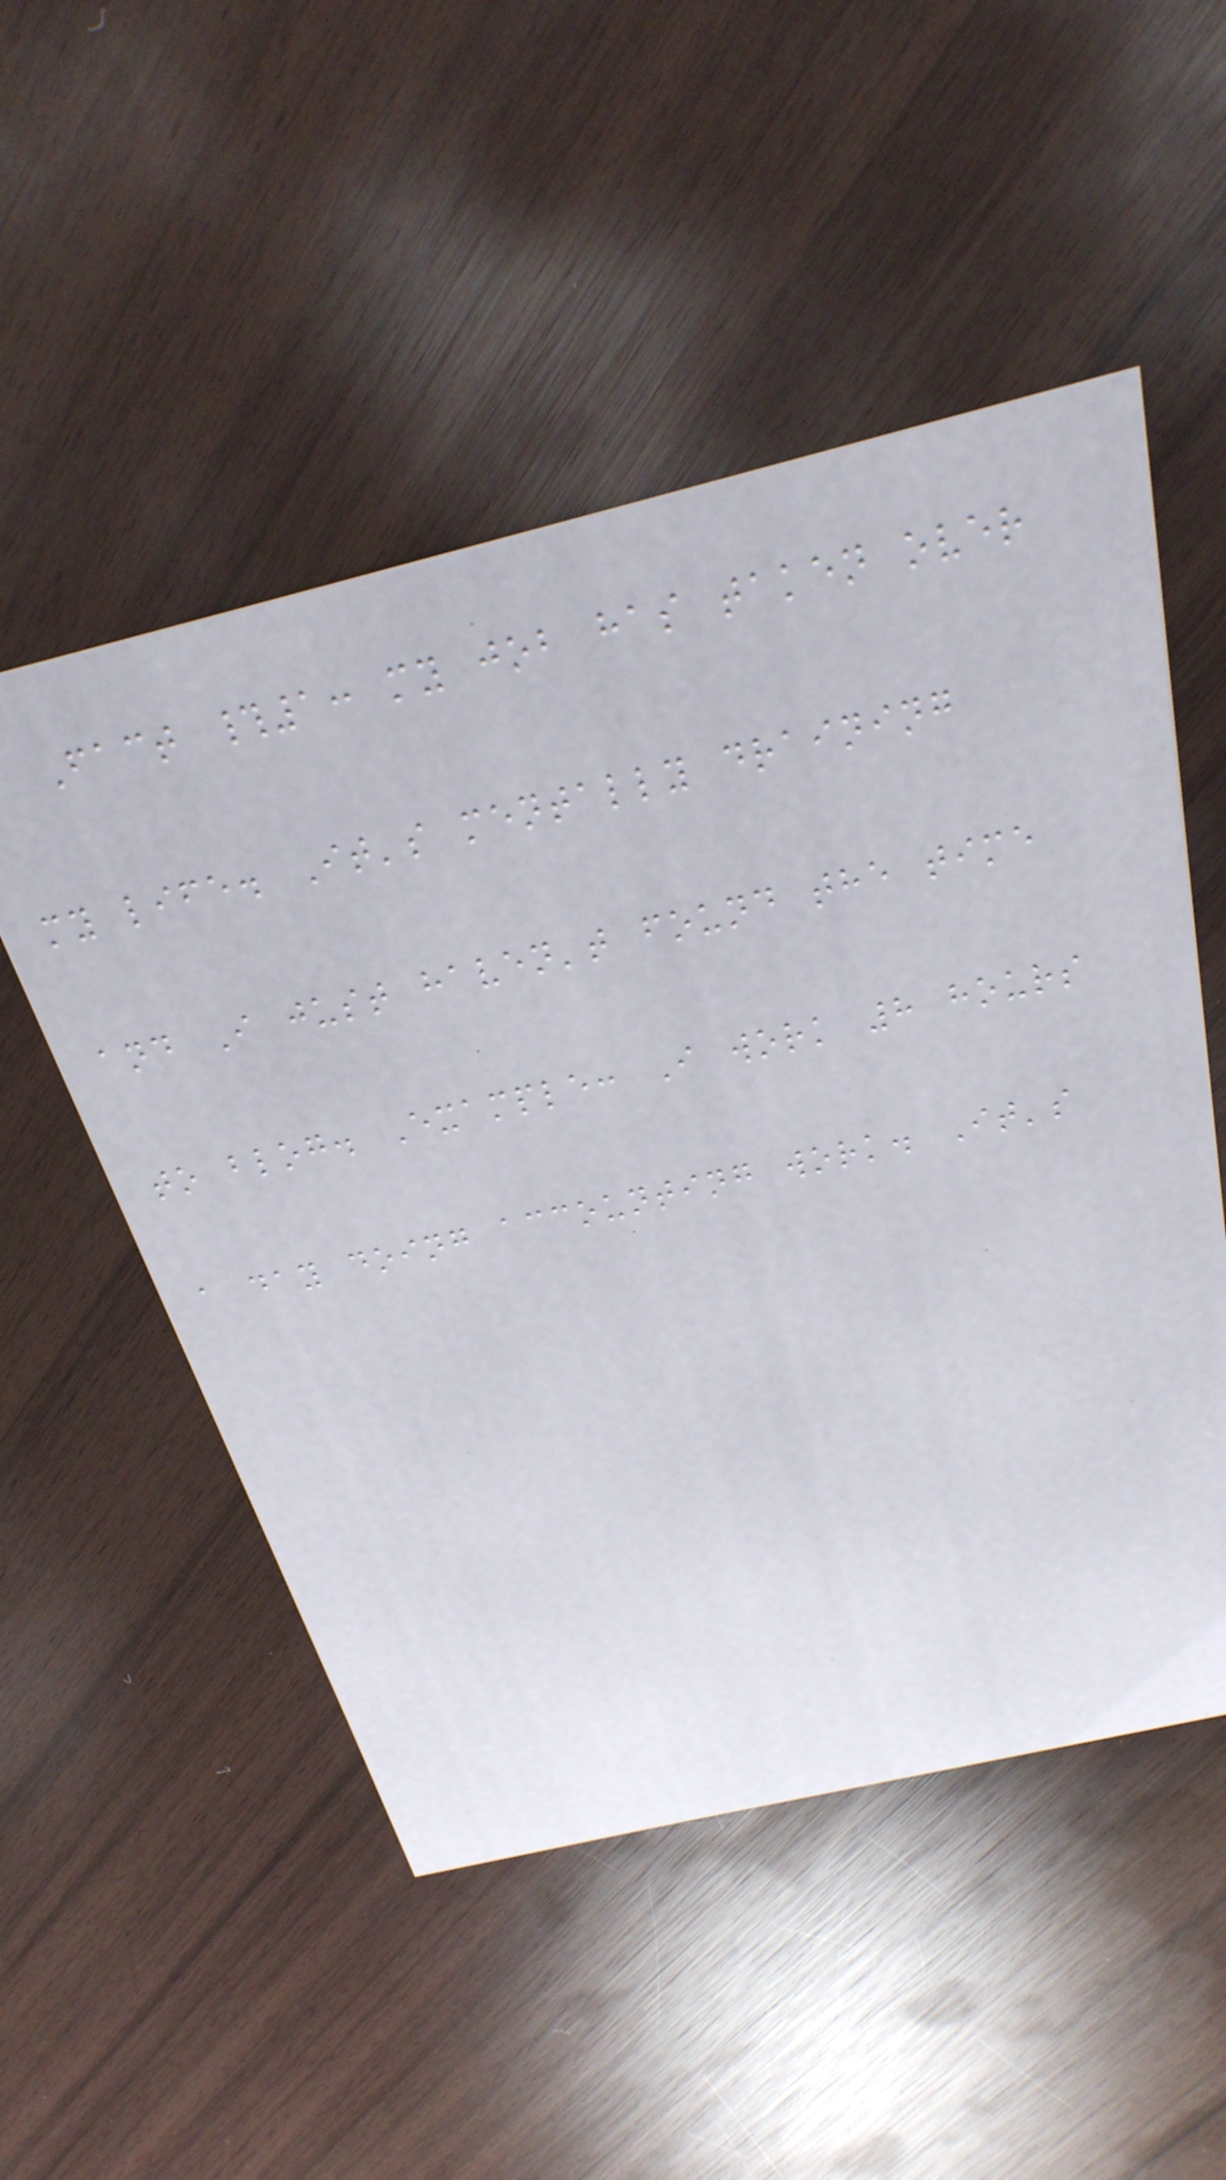Fact #1: my job has taken over
my life. It's mentally draining
and I just haven't found the time
to blog. Example: I work 8 hours
a day doing accounting work. It's
